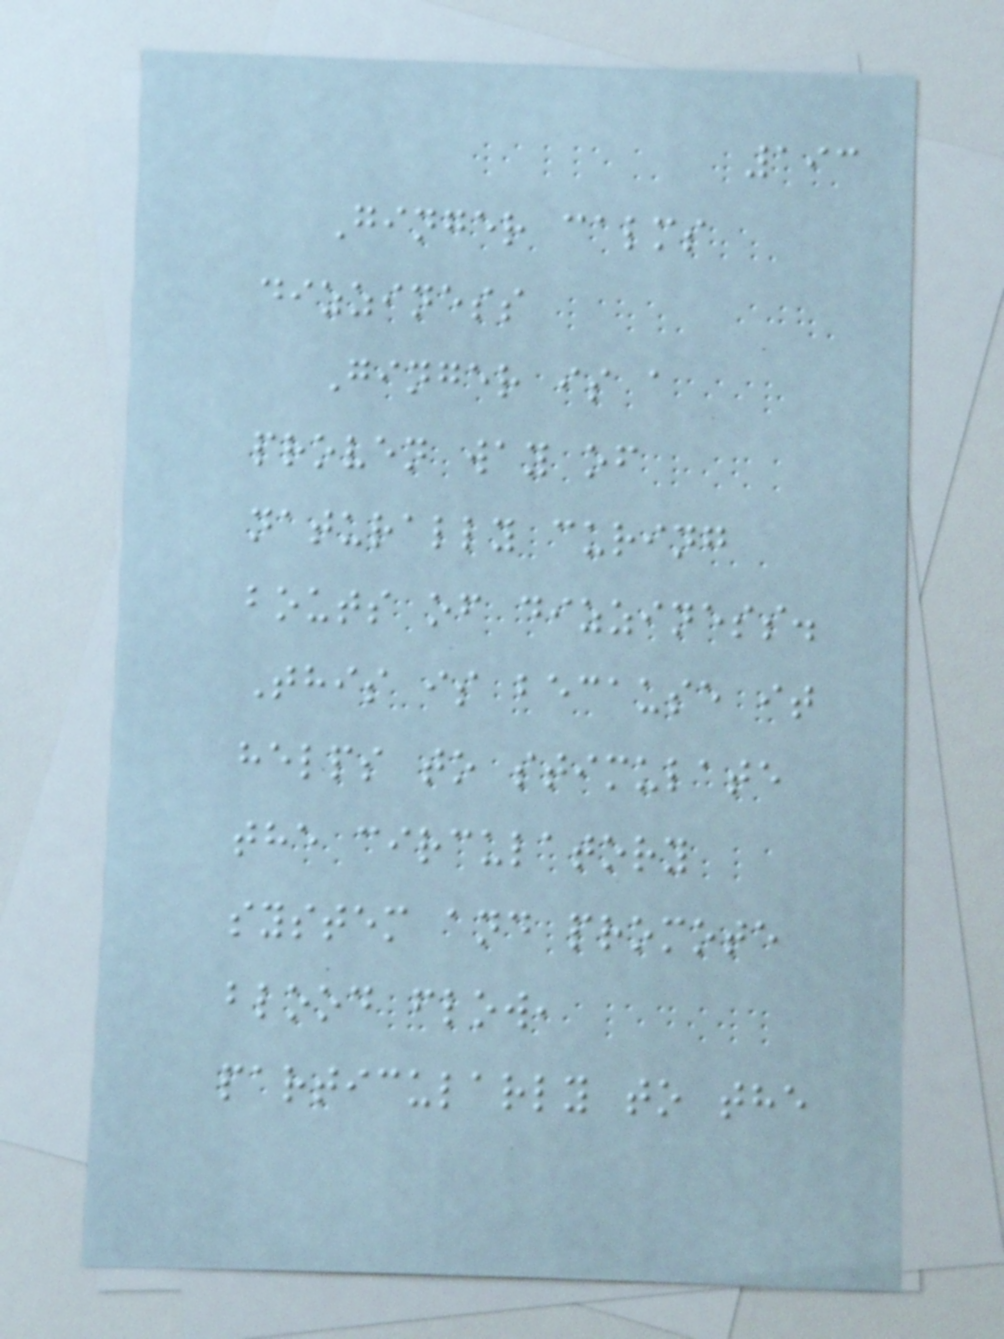193
Ginger calms
dizziness
Ginger is a
proven way of
naturally curing
bouts of dizziness.
This is because it
helps to stimulate
the circulatory
system and promote
blood flow,
particularly to the
